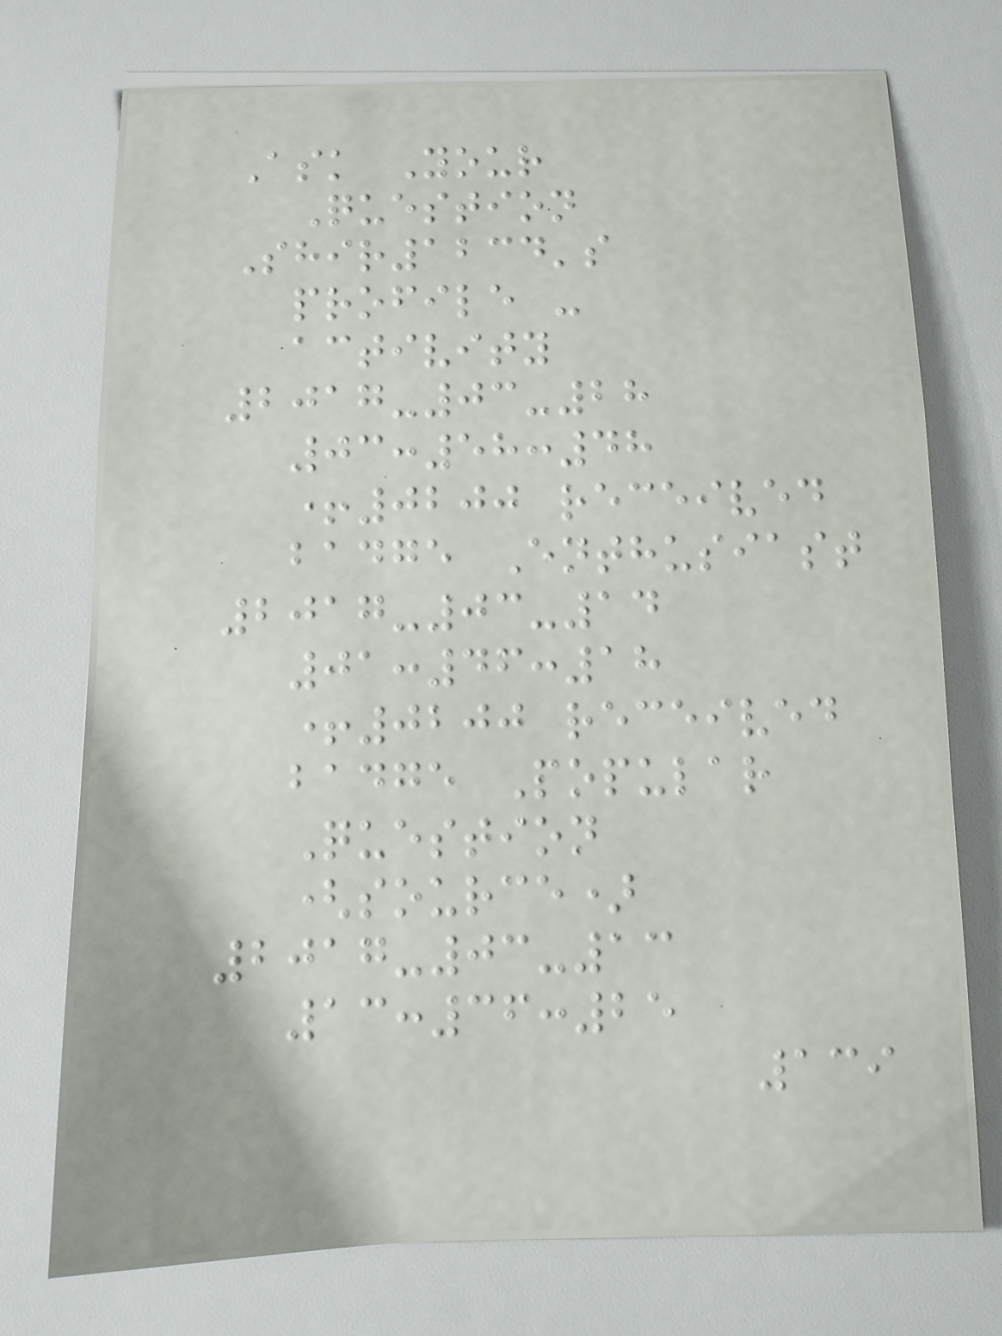Ask Your
Question
Shir1234's
profile -
activity
2017-03-28
03:58:48
+0200 received
badge Enthusiast
2017-03-14
01:46:18
+0200 received
badge Popular
Question
(source)
2017-03-13
13:36:25
139
